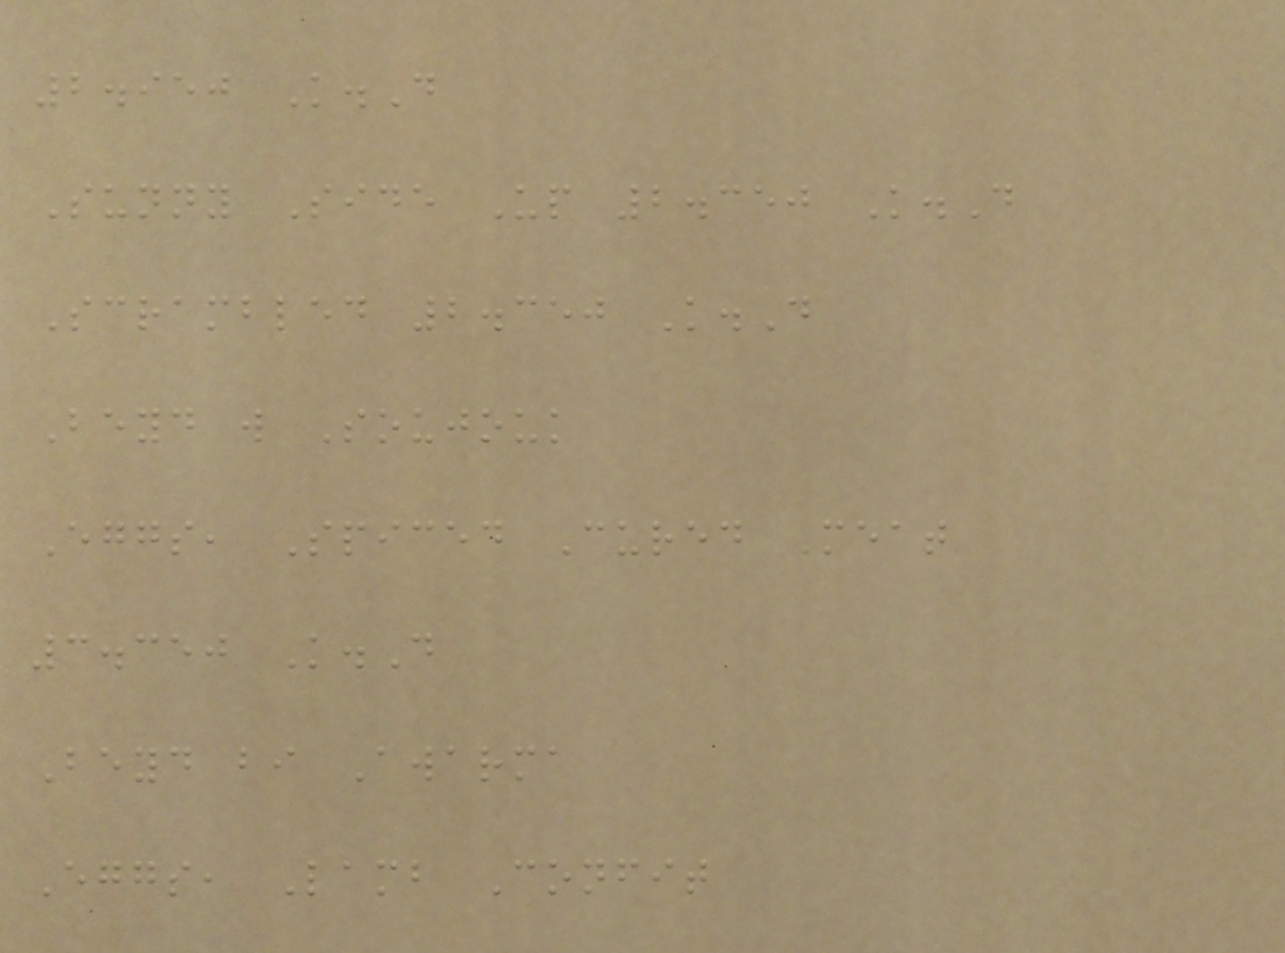2.950 K.D
Sunny Side Up 2.350 K.D
Scrambled 2.350 K.D
Beyd w Soujouk
Eggs, Spiced Cured Meat
3.350 K.D
Beyd bi Awarma
Eggs, Lamb Confit
